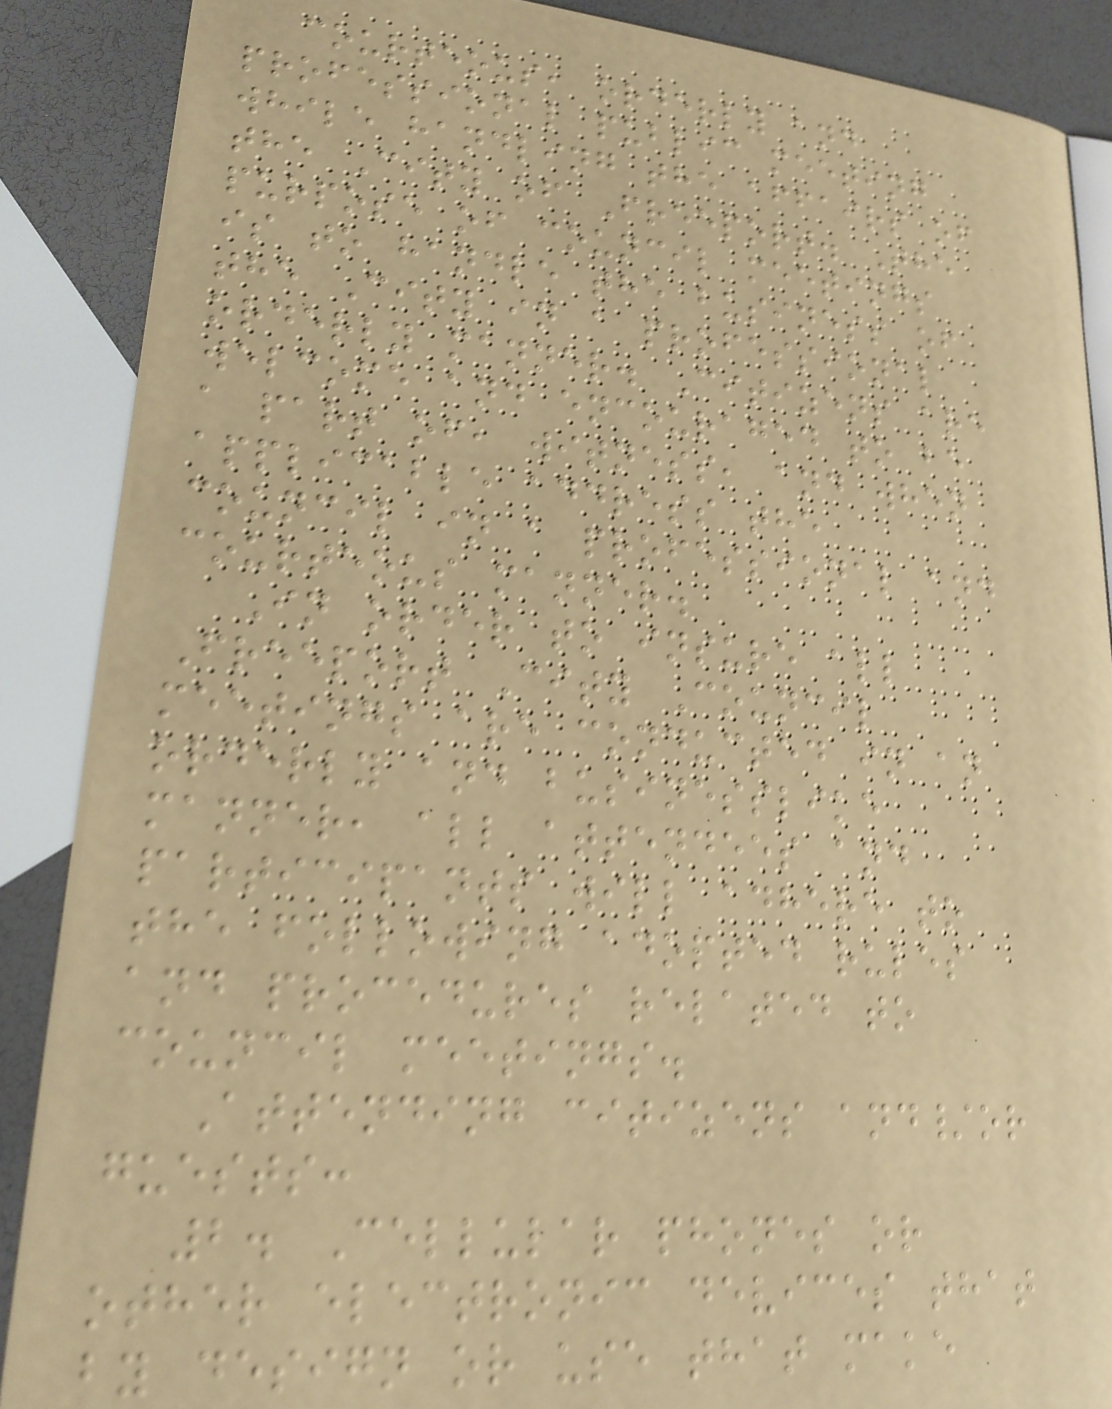courteous, orderly and
professional public meeting
while handling the affairs of
the City of Freeport. The
purpose of council meetings
is to handle the business of
the City in a professional
orderly manner. Citizens are
welcome and encouraged to be
a part of, witness, and when
applicable address the
council in a professional and
courteous manner.
In order to insure all
Freeport City Council
meetings are conducted in an
orderly and businesslike
manner, all attendees and
participants will adhere to
the following adopted rules
and procedures related to
council meetings.
Attending citizens and/or
guests:
2. Cellular phones or
other electronic devices that
by design or use that make
